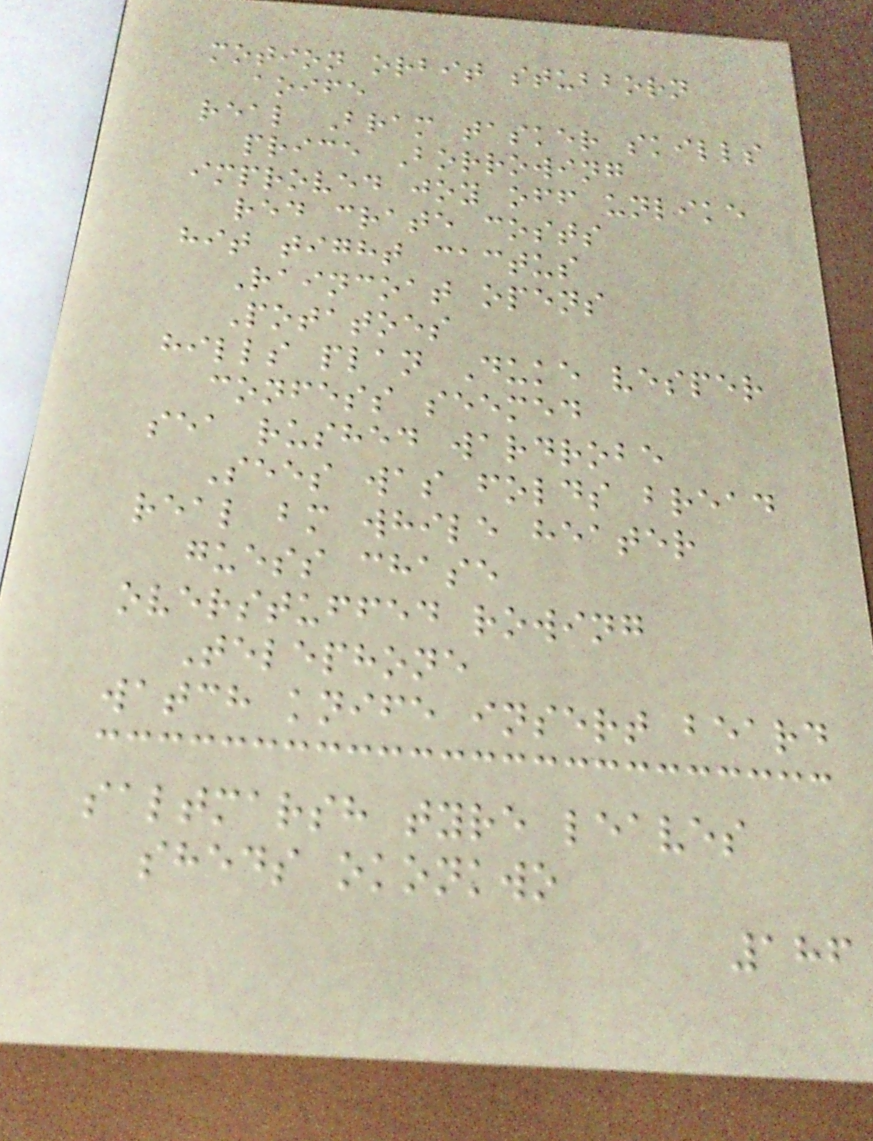motion orbit stubborn
aoife
real Bram tasker skills
price Borrowing
improved joy off unlike
red crate costs
hit tight cactus
Raincoat opens
Potatoes
hills plan Duke vesper
confess seemed
sea rushed wardrobe
Sees was folds bread
real bm while heater
guess chase
overstuffed rowing
Telephone
watch knife insert beard
saltmarsh tyre leaves
sheds okonkwo
186
